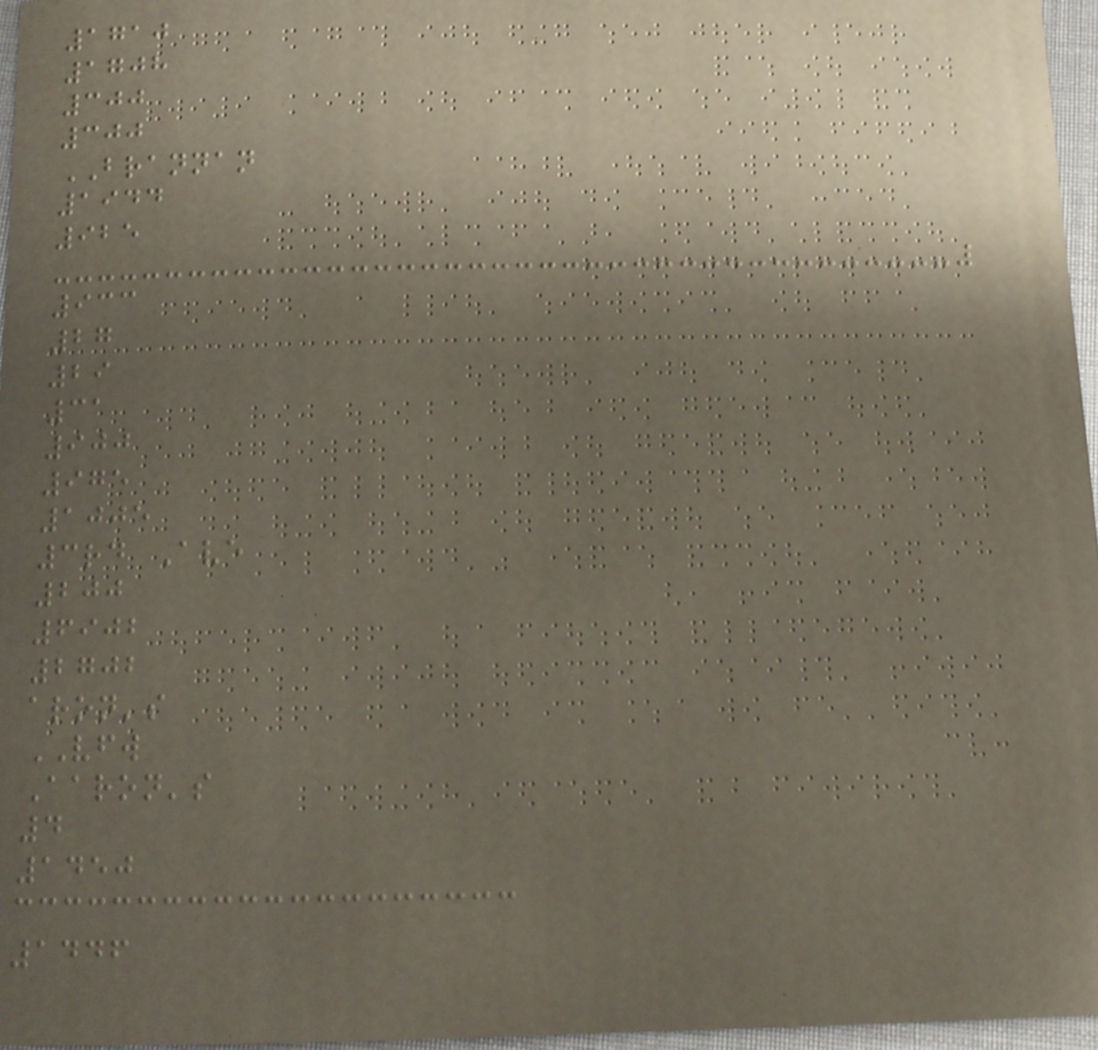1710
1708
300
300
BRANNAN
1944
925
933
27
29
31
900
975
1005
3rd Ave
200
6902
2702
aron's
VFW
Aaron's
4
1450
1446
